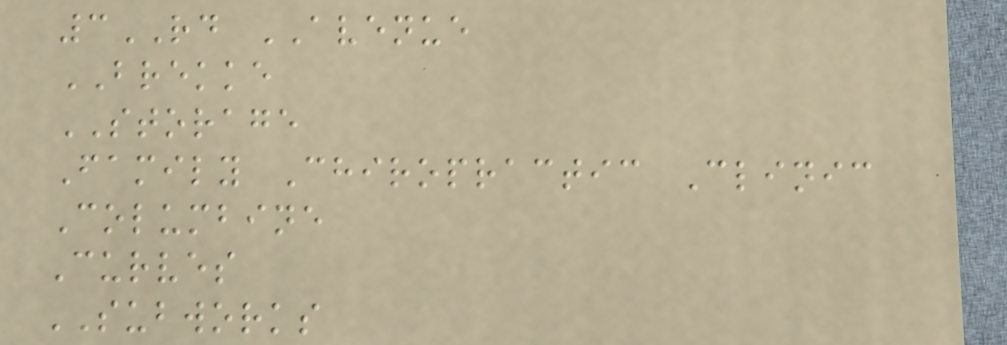3RD AVENUE
BREKKE
STORAGE
Family Chiropractic Clinic
Columbine
Curves
SUBWORKS
